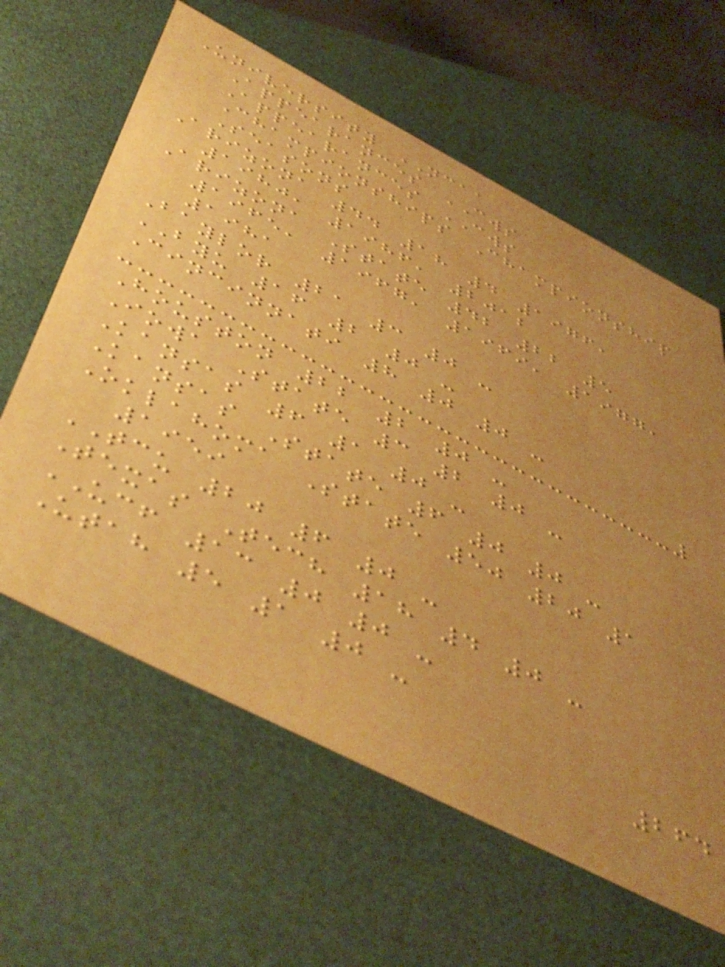University NCAA
Appearances CWS
Appearances CWS
Championships Championship
Seasons
Arizona 44 18 4 1976,
1980, 1986, 2012
Arizona State 42 22 5
1965, 1967, 1969, 1977,
1981
Baylor 21 3 0 -
BYU 16 2 0 -
Cincinnati 8 0 0 -
Houston 22 2 0 -
Iowa State 3 2 0 -
Kansas 6 1 0 -
Kansas State 6 0 0 -
Oklahoma State 50 20 1
1959
TCU 20 6 0 -
Texas Tech 18 4 0 -
UCF 13 0 0 -
Utah 5 1 0 -
264
